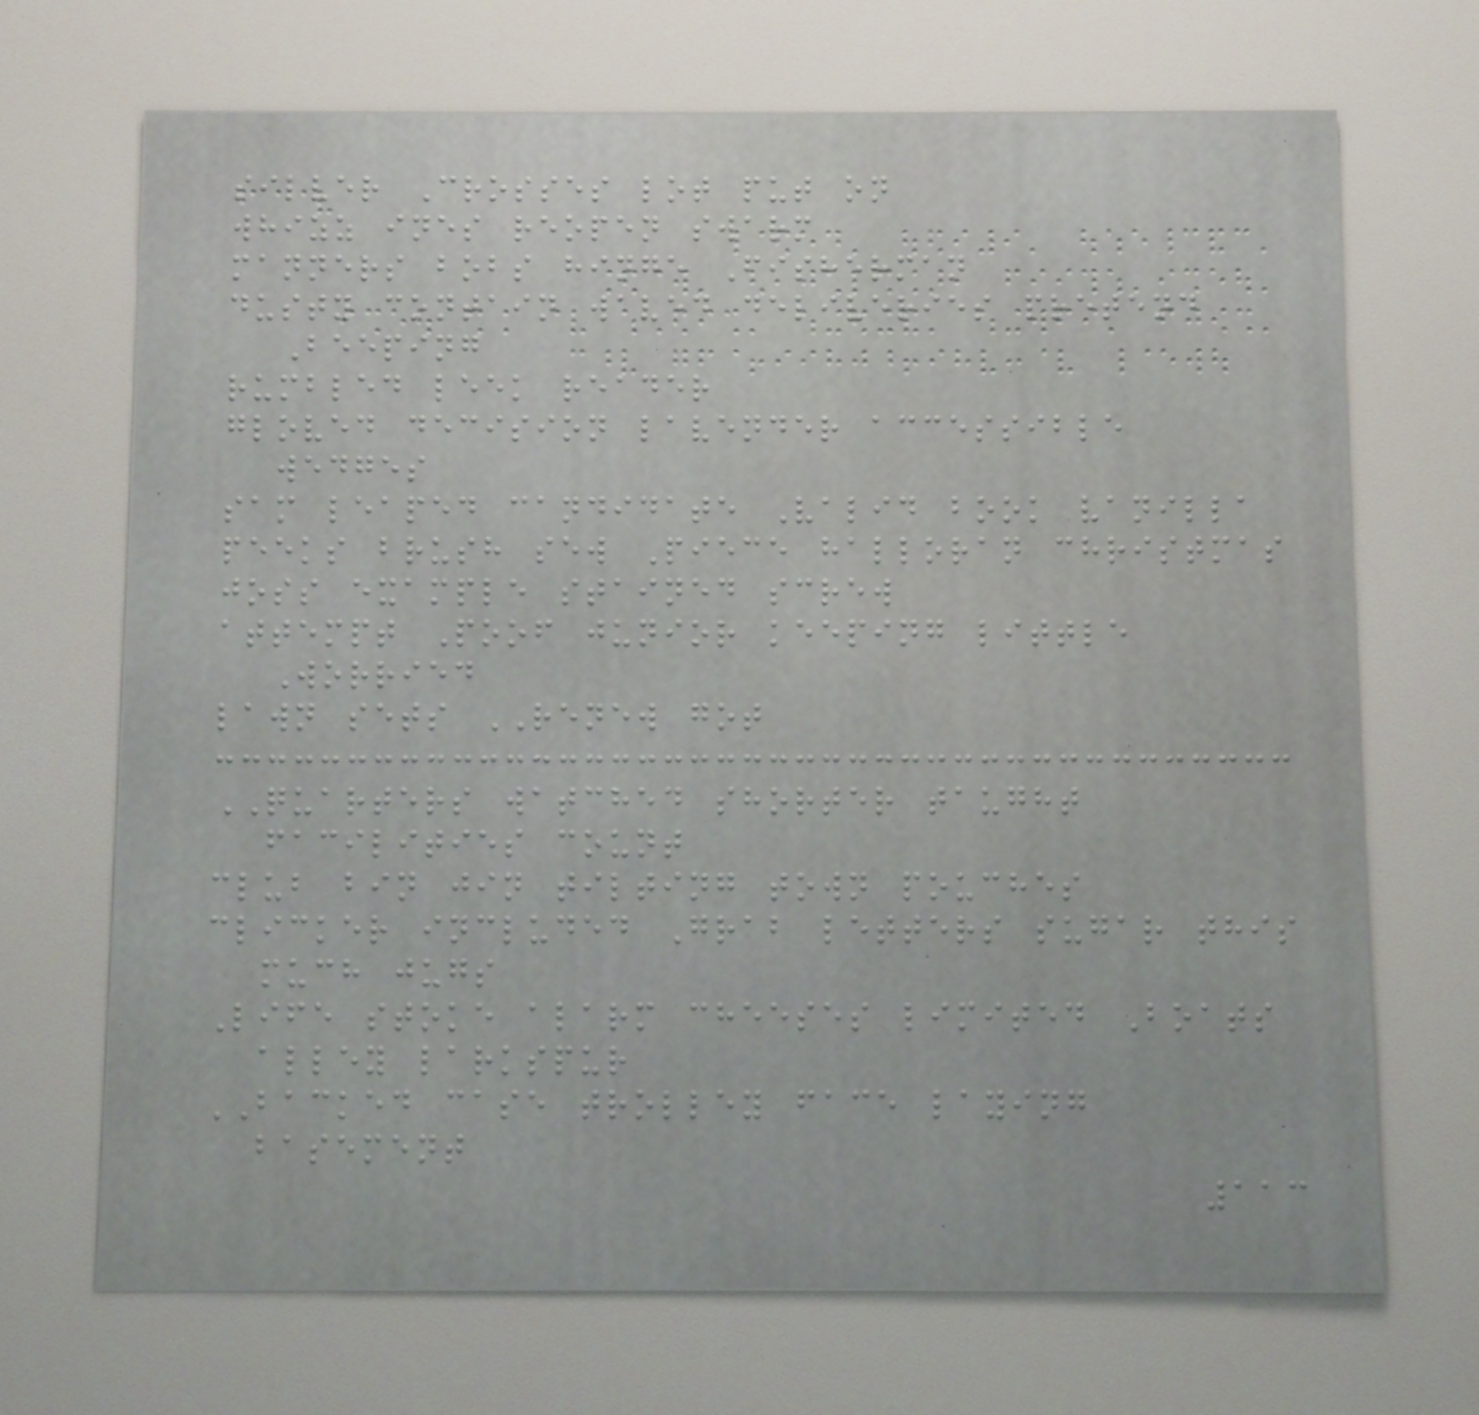silver Crosses lot put on
whizz ines reopen swarm
manners bobs hinge Fisherman
dusty contain waved deliveries pretend
Beeping
rumbled leek reader
gloved decision lavender accessible
wedges
sam leaped candidate Valid book vanilla
peeks brush sew Piece halloran christmas
joss example stained screw
attempt Poof junior keeping little
Worried
lawn sets RENEW got
QUARTERS watched shorter taught
facilities count
club bin jin tilting town pouches
clicker included Grab letters sugar this
much jugs
Life stoke alarm cheeses limited Boats
alley larkspur
BACKED case trolley face laying
basement
113
